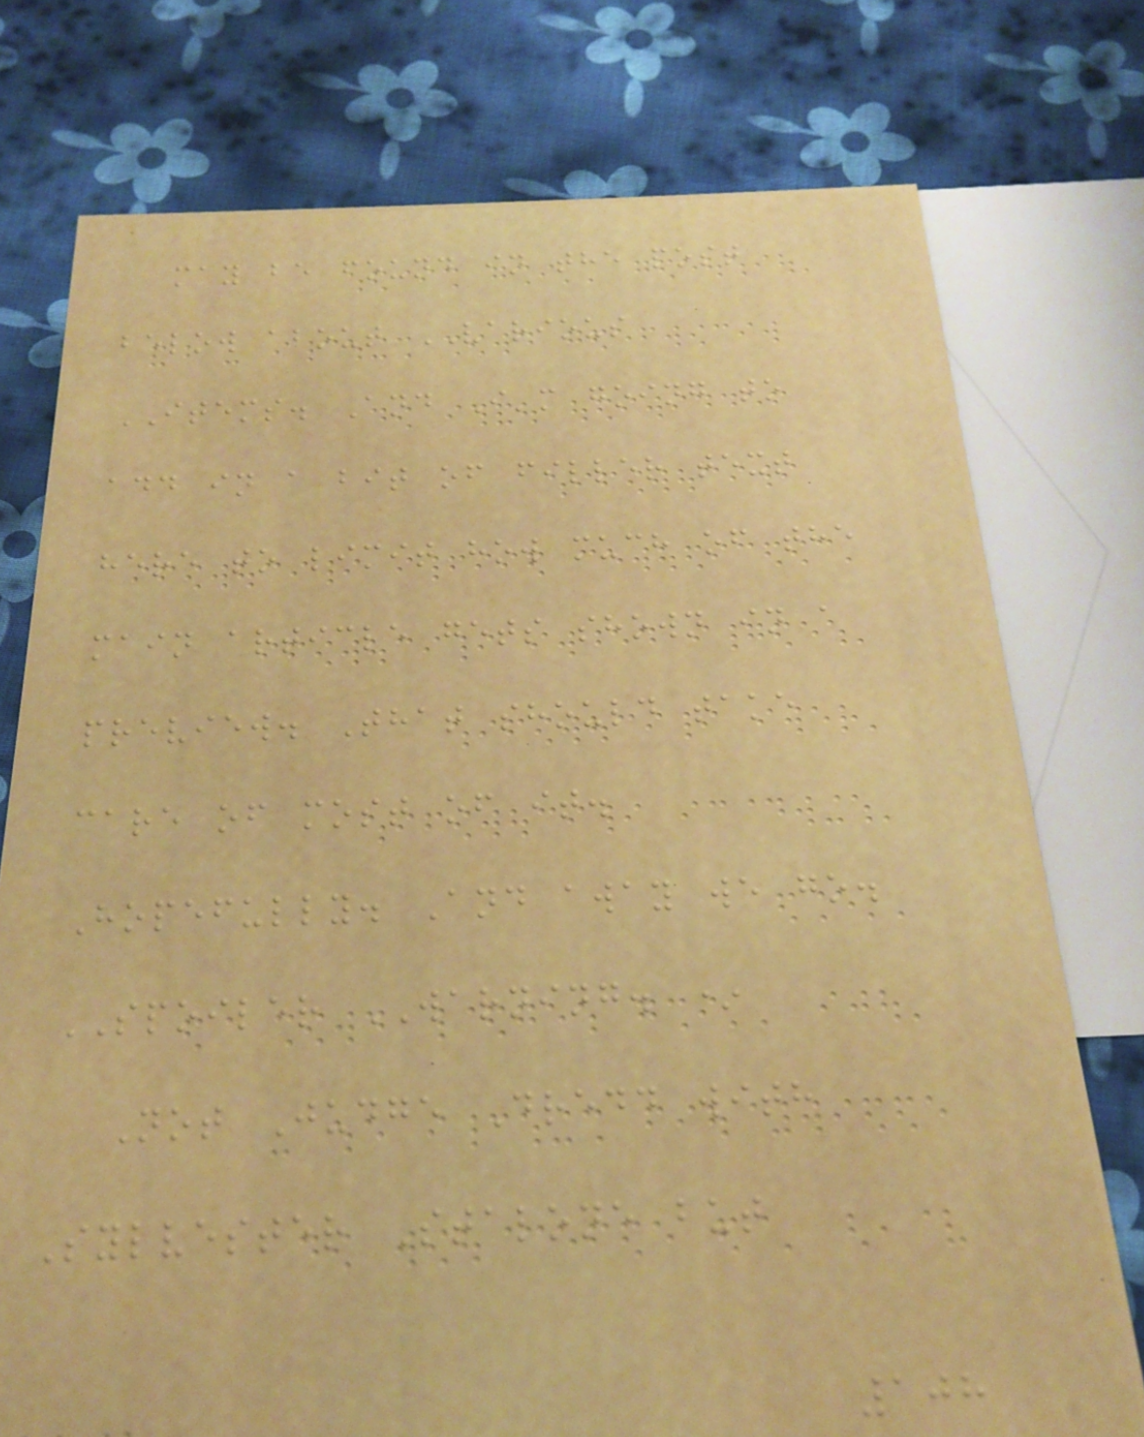may be found in the post
below about VARIOUS
ITEMS. And I'm going to
add in a bit of filler text
here to limit how much of the
main article gets shown in a
preview. That should take
care of most of it.
Hopefully. And away we go.
SPOILER WARNING. *
Not Judge Dredd with
Sylvester Stalone but
108
